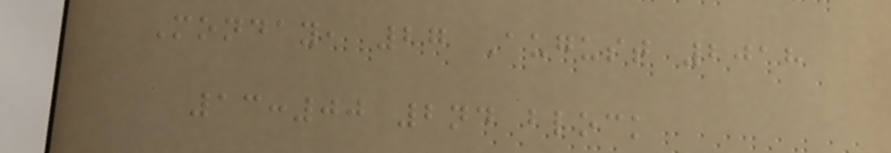Monday, 27 August 2018
13:00 2nd block
